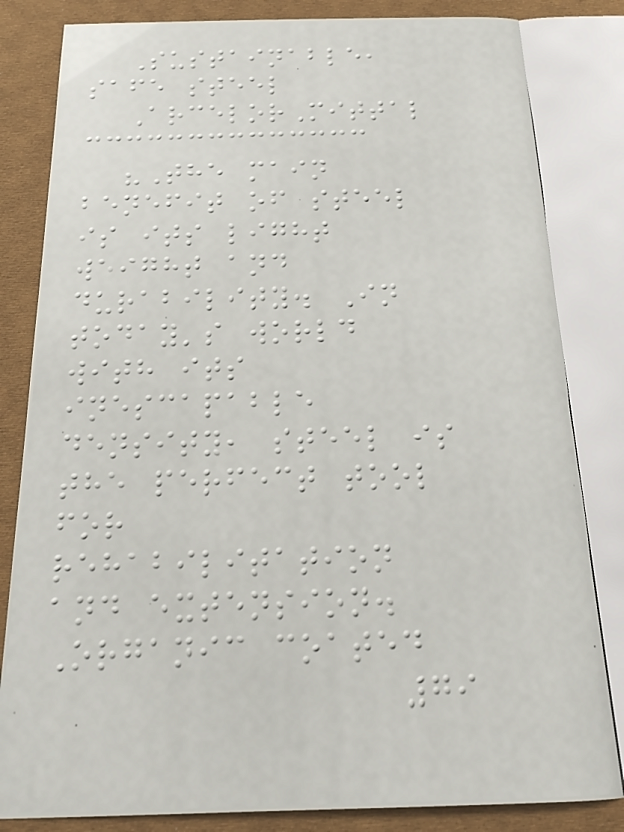Sustainable,
safe steel
ArcelorMittal
"The main
benefit of steel
is its light
weight and
durability. In
today's world
with its
inescapable
density, steel is
the perfect tool
for
rehabilitation
and extension.
Organic coated
79
